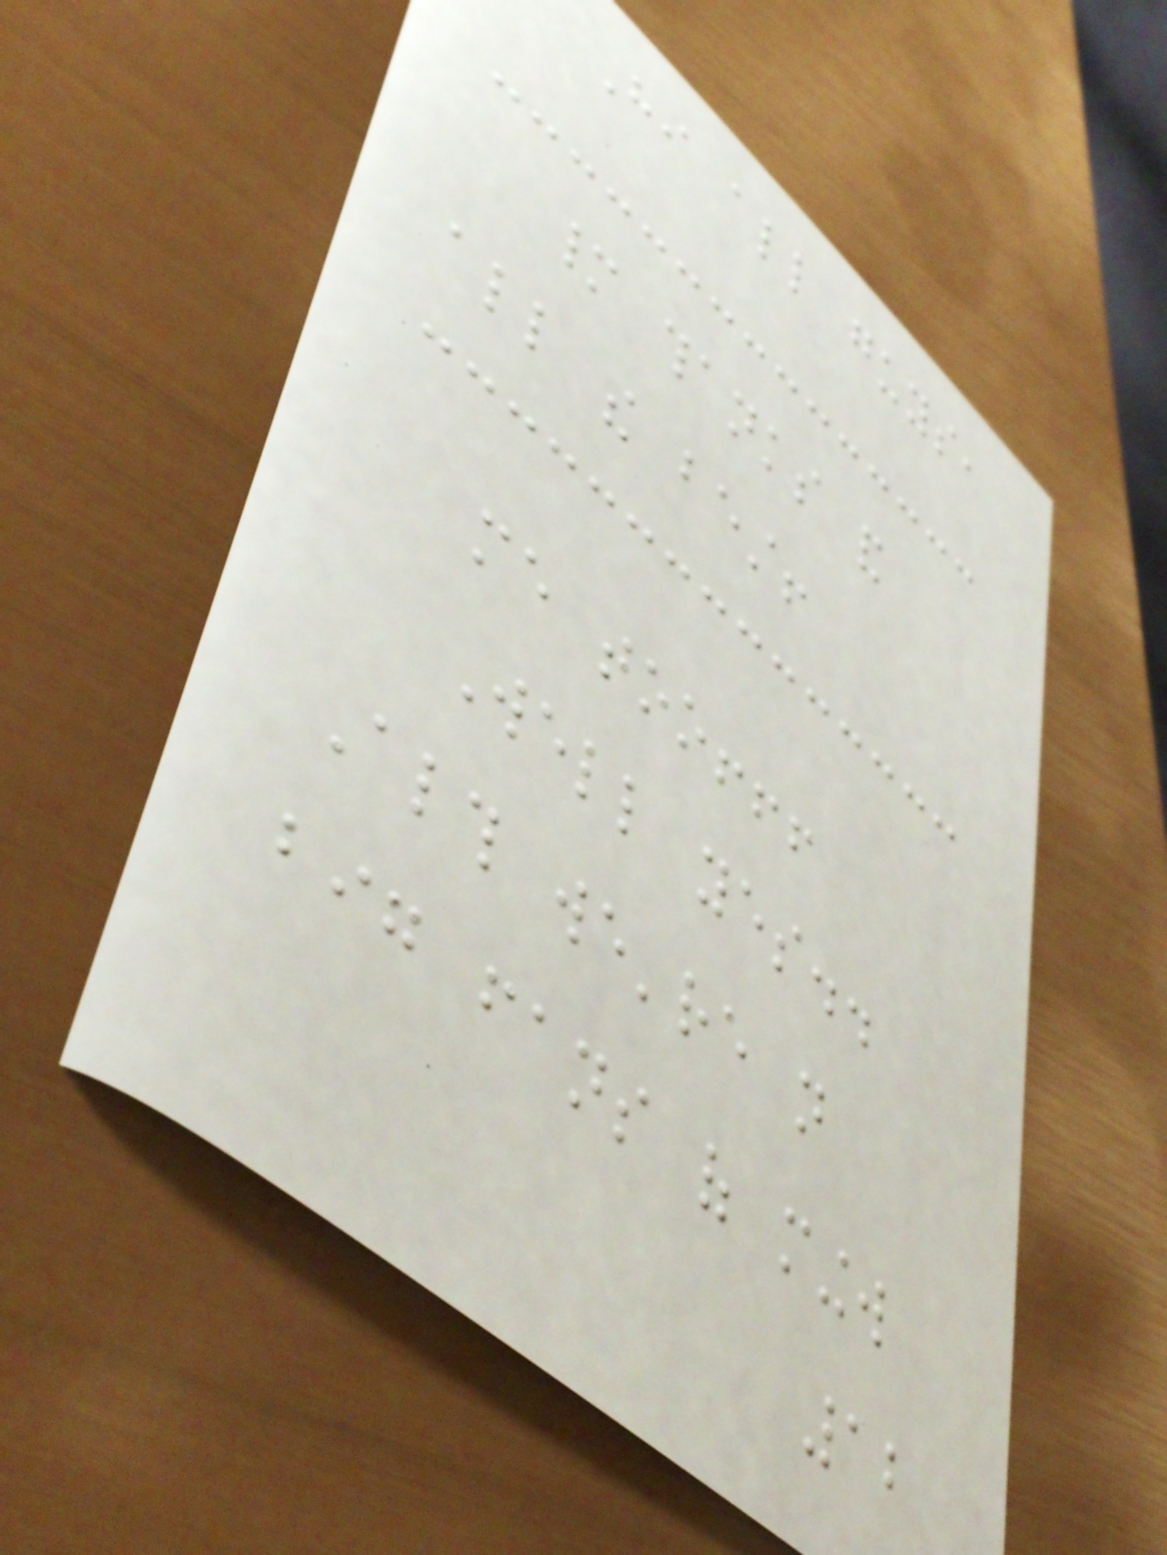Hi all guys,
many thanks and
all the best!
me too!!!
Well yes..
Although we're not
big fans of mingw
12
